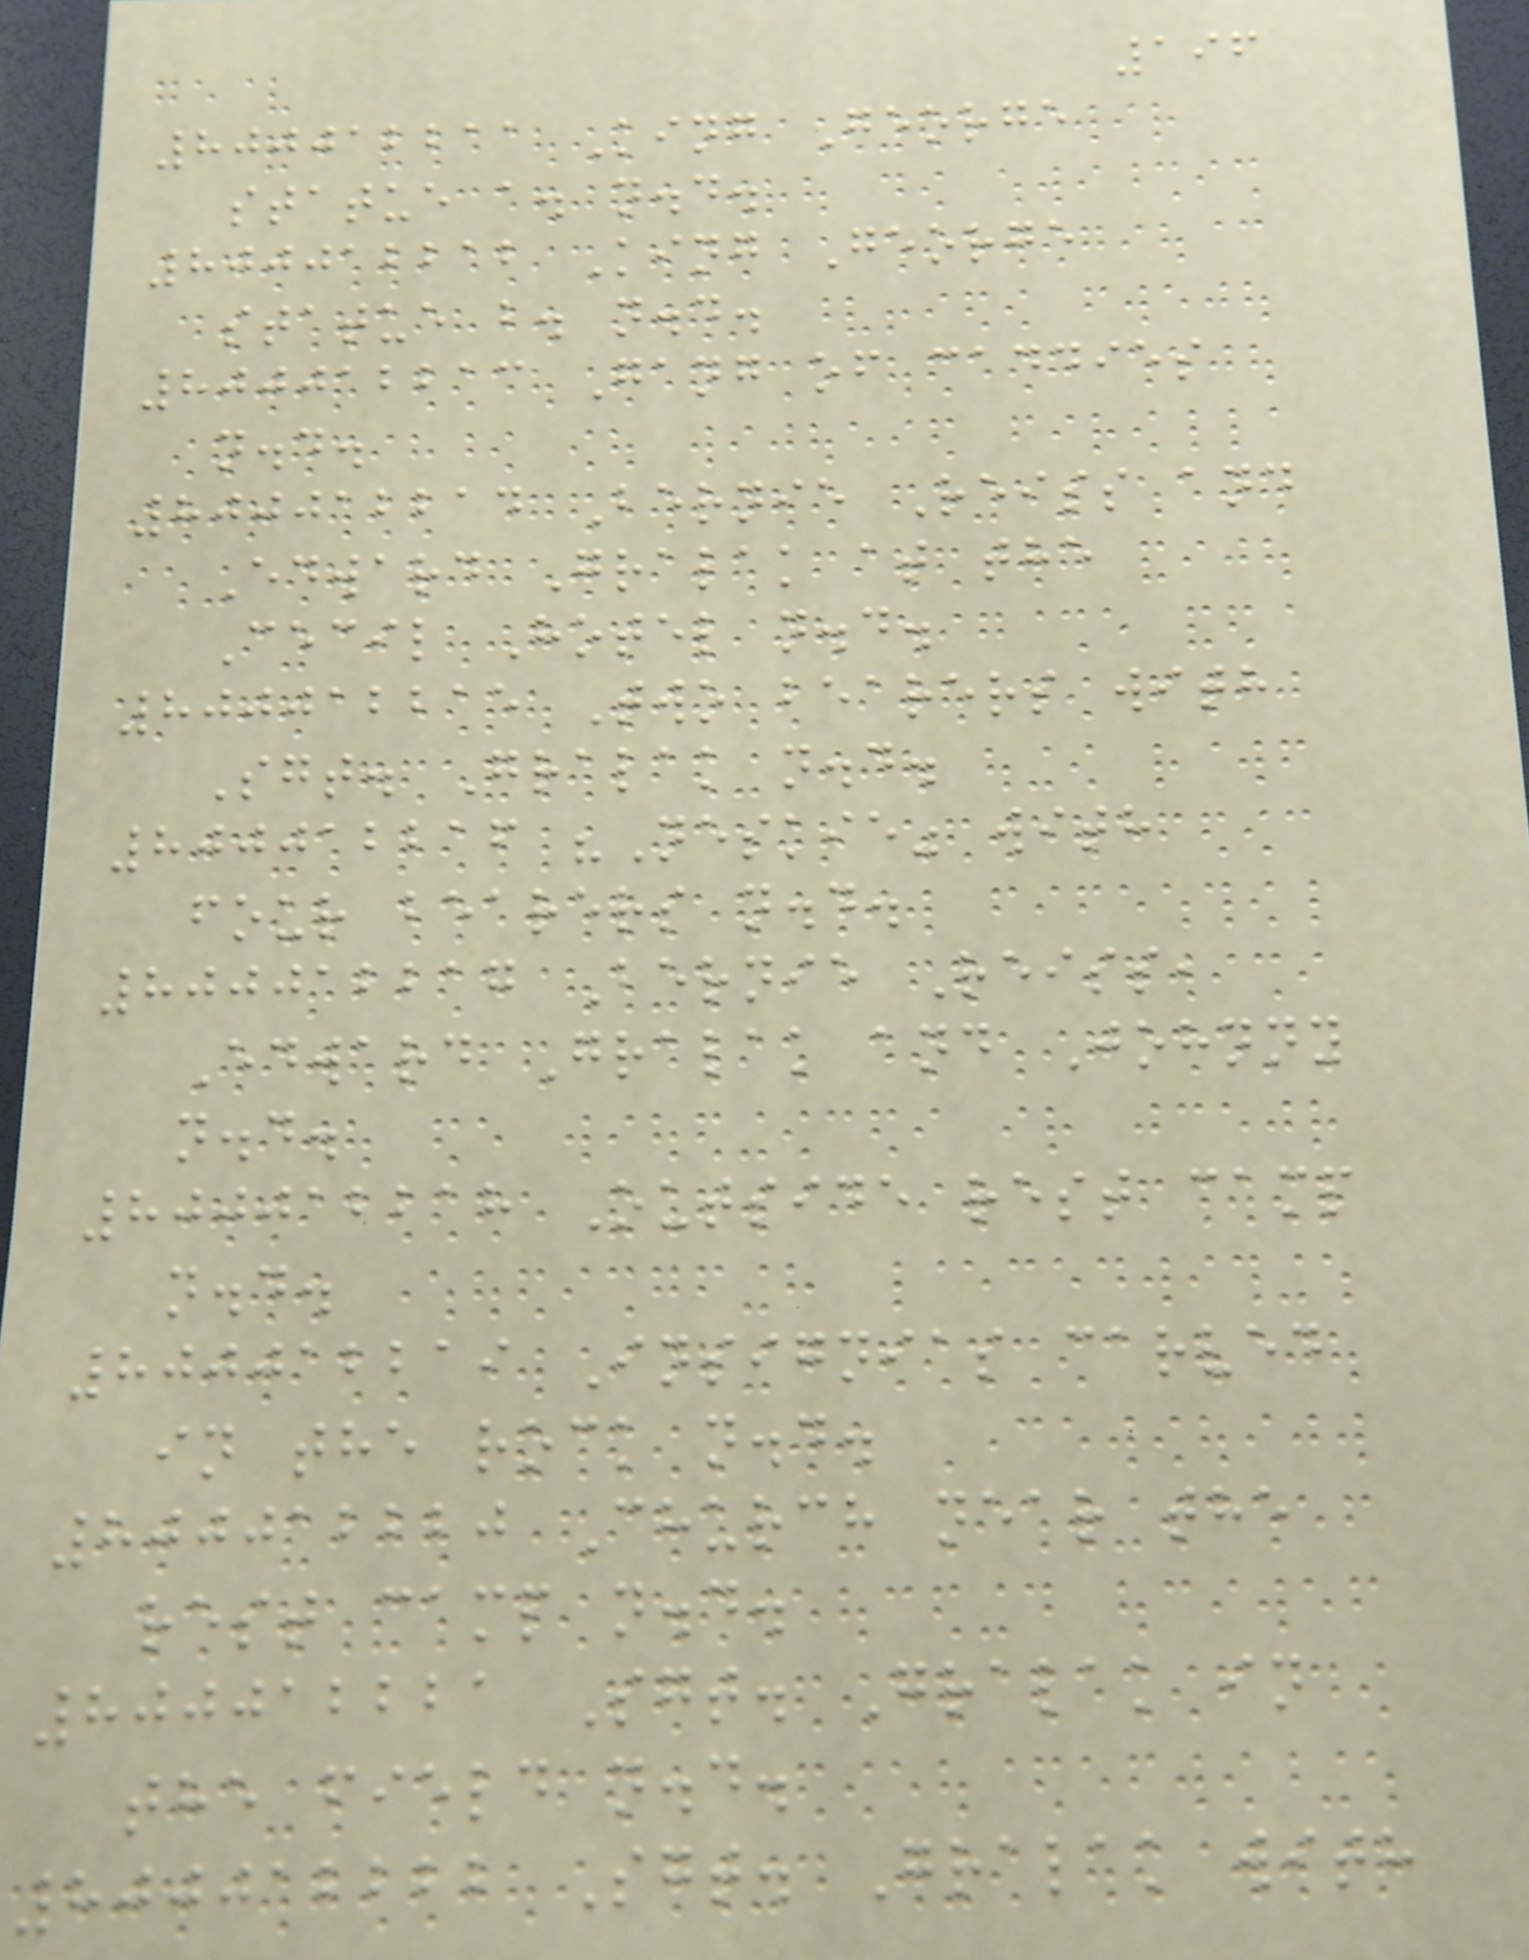196
800012211 King George
statue a. n.d.
800012212 King George
statue b. n.d.
800012213 Gang of caddies
n.d.
800012214 Bernie Reiss and
Edward Gralak at the
Cecil Hotel n.d.
800012215 Two bearers with
Sgt. Gralak n.d.
800012216 "Neskie" with
four bearers n.d.
800012217 Bernie Reiss,
Edward Gralak and Johnny
n.d.
800012218 Outside rest camp
n.d.
800012219 Insignias carved
in the rock n.d.
800012220 Church near the
rest camp n.d.
800012221 Sgt. Gralak in
the field n.d.
800012222 Sgt. Gralak with
